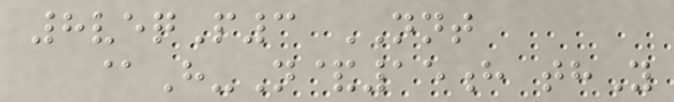8veqP3 NNT
@H-N&15h thY
